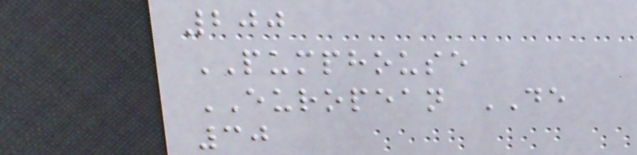200
PUMPHOUSE
EUROPEAN DE
30
